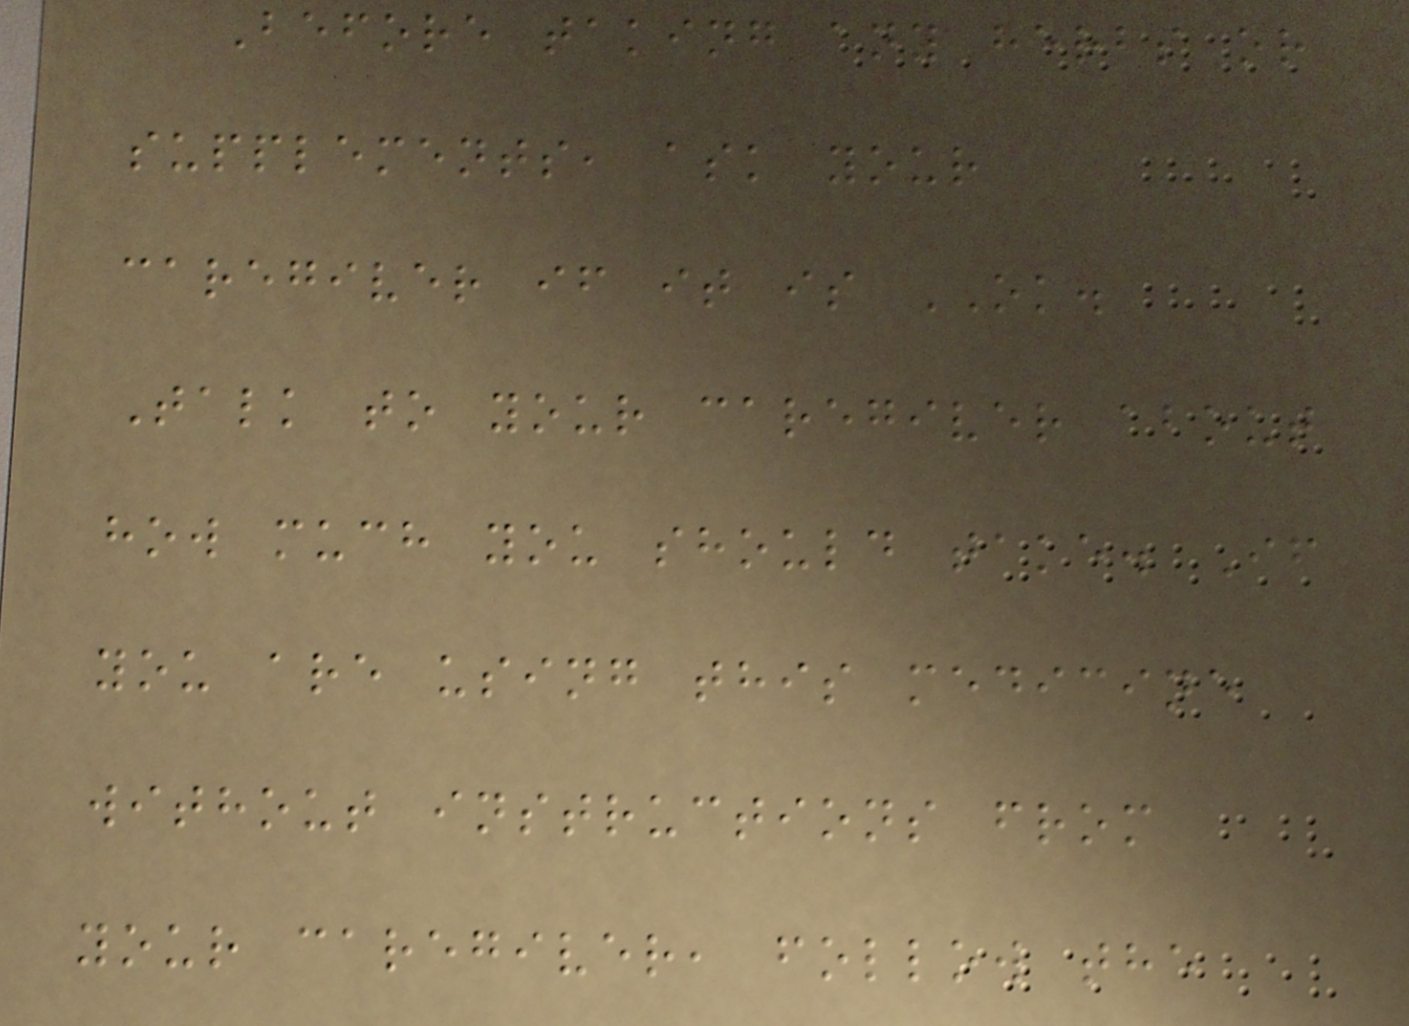Before taking any herbs or
supplements, ask your
caregiver if it is OK.
Talk to your caregiver about
how much you should take. If
you are using this medicine
without instructions from
your caregiver, follow the
